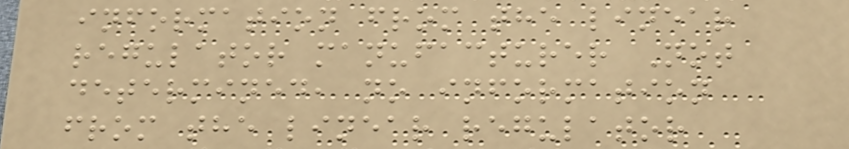information from the linear
regulator manufacturer Not
determined, no information
from the linear regulator
